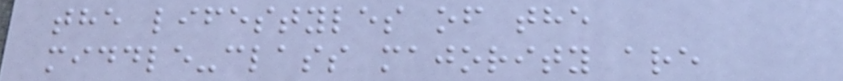the lifestyles of the
middle-class majority are
